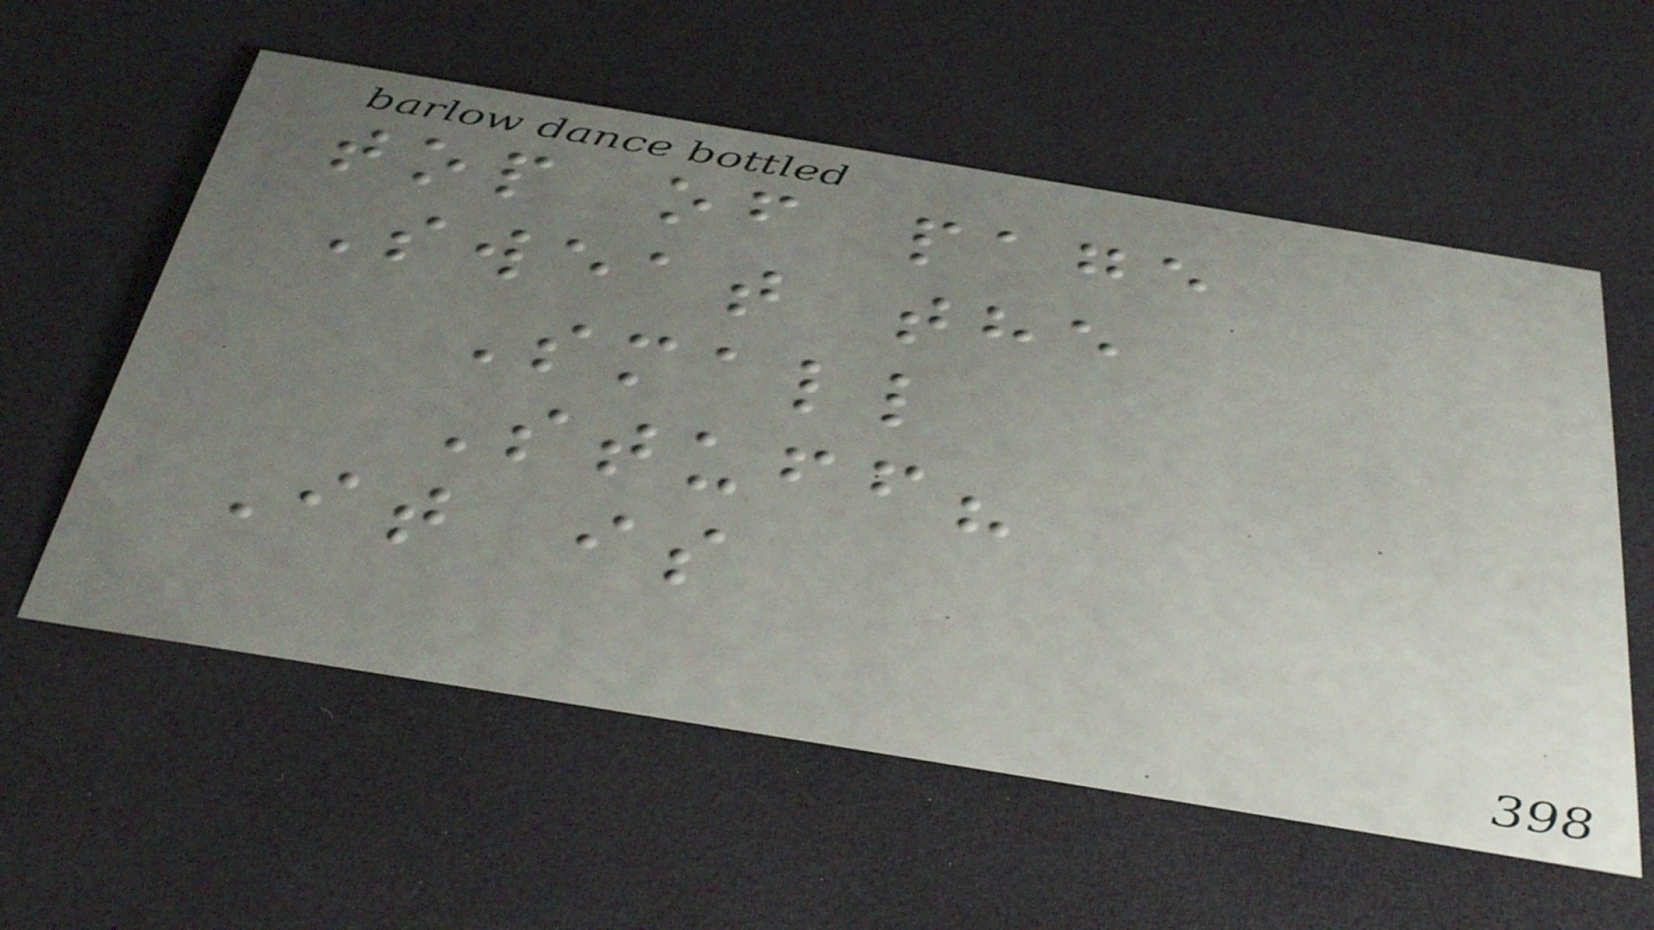top of page
Sweat the
Small
Stuff?
It is
